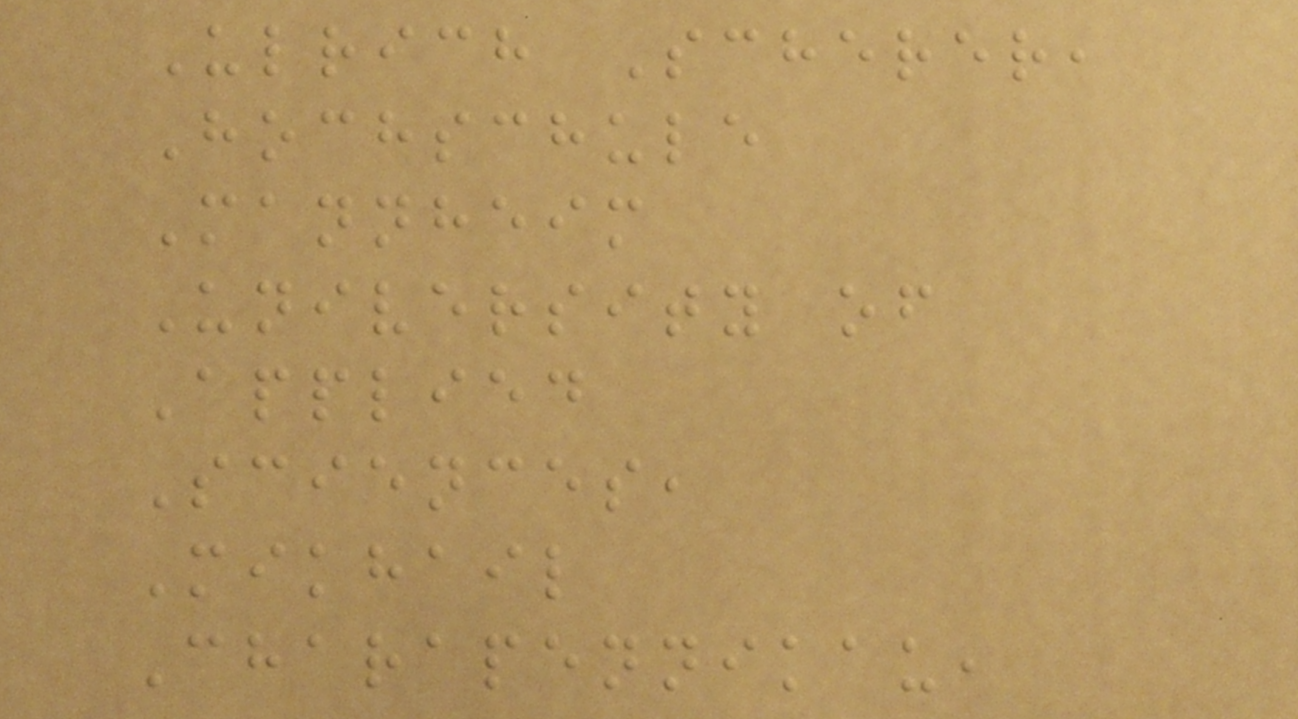Ulrich Scherer,
Hochschule
Mannheim
University of
Applied
Sciences,
Mikhail
Charapennikau,
